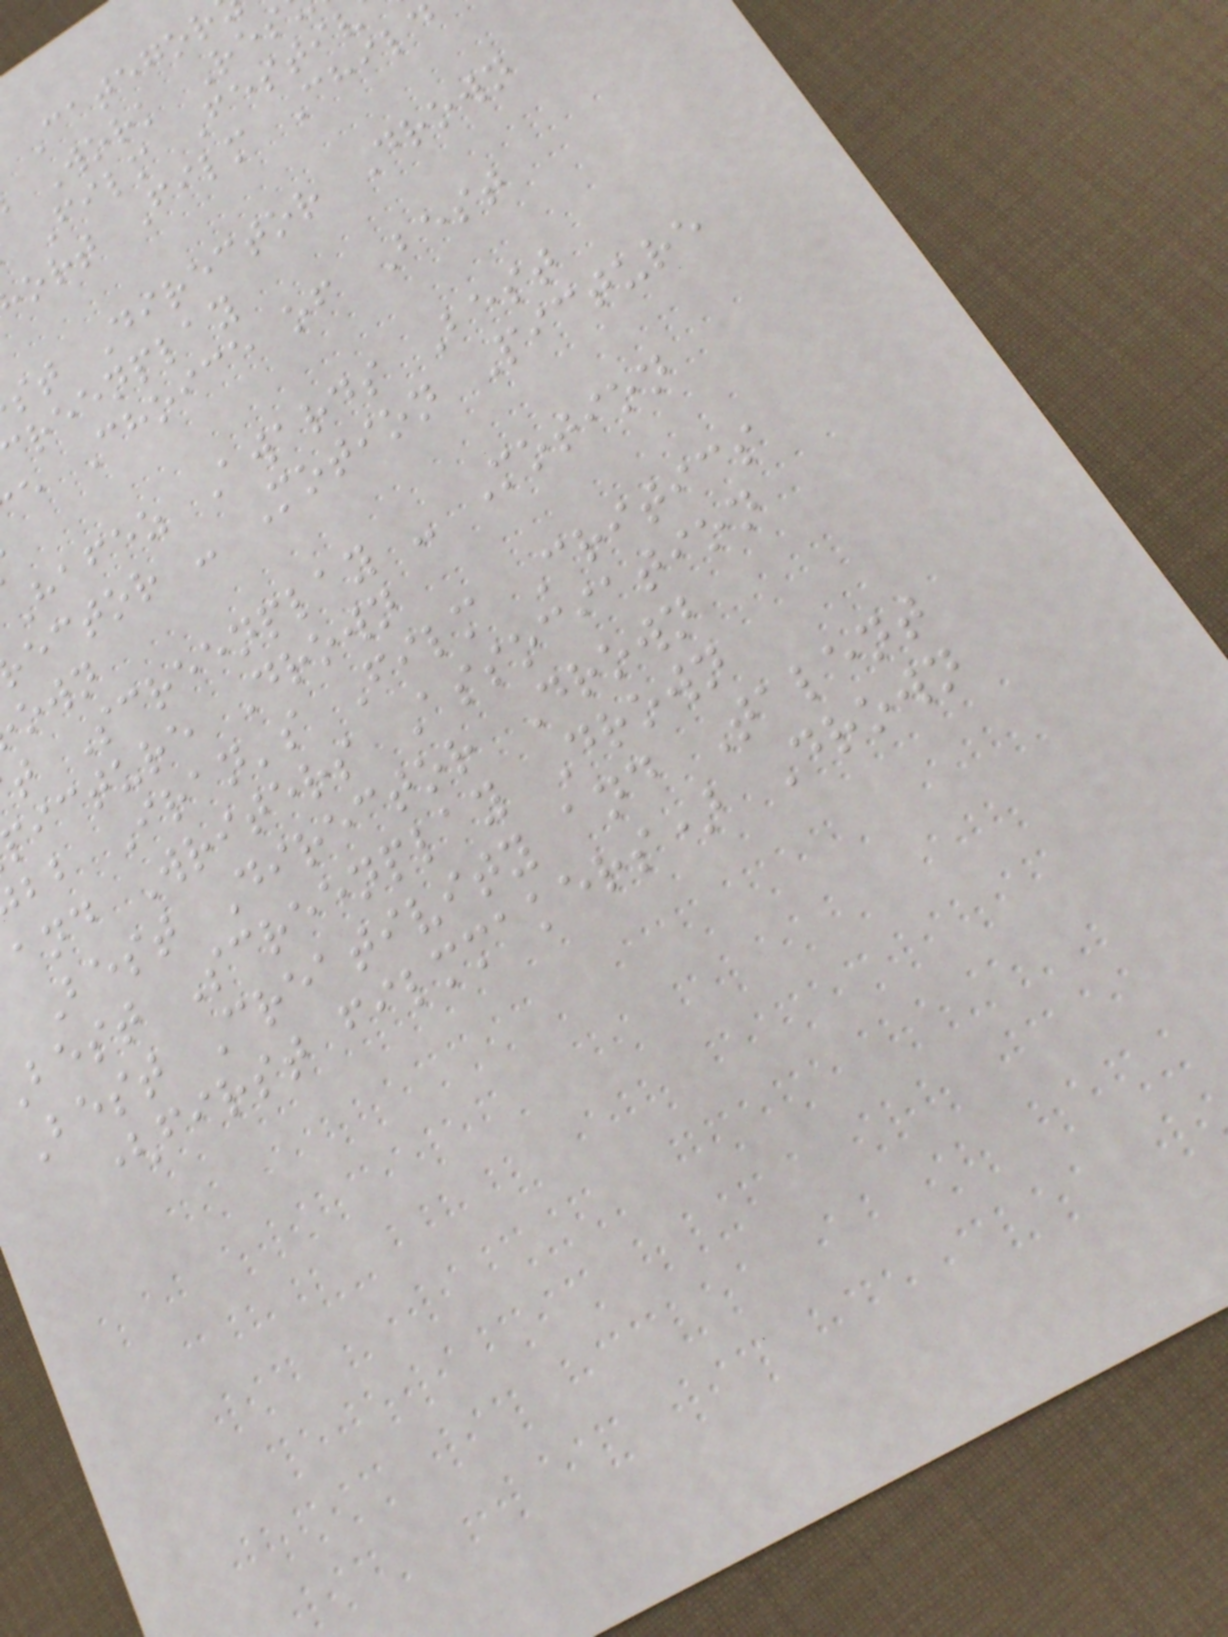Categor
Work Res
Film Festiv
ort Film Child
st Director Drown
reenplay
e Choice of Best
Hafez Awards Best
ector - Motion Picture
t Screenplay - Motion
icture Drown
bb Iran's Film Critics
and Writers Association
Best Director Drown
best Screenplay Drown
Best Creativity and Talent
(first filmmakers) Drown
